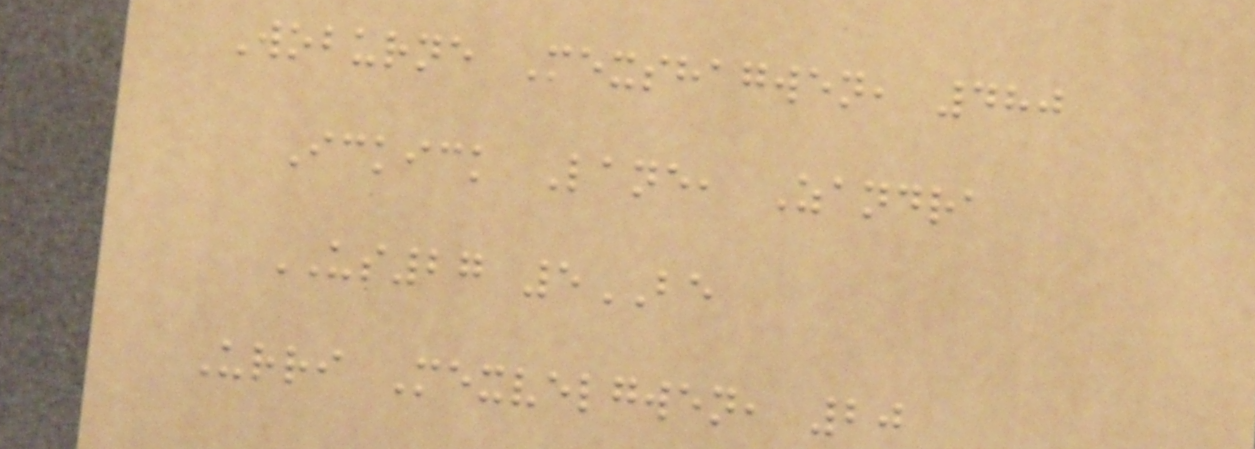Woburne Mexshagwen, 480
Ickick Lane, Zandra
US27 5BE
Urri Mexvelgwen, 20
